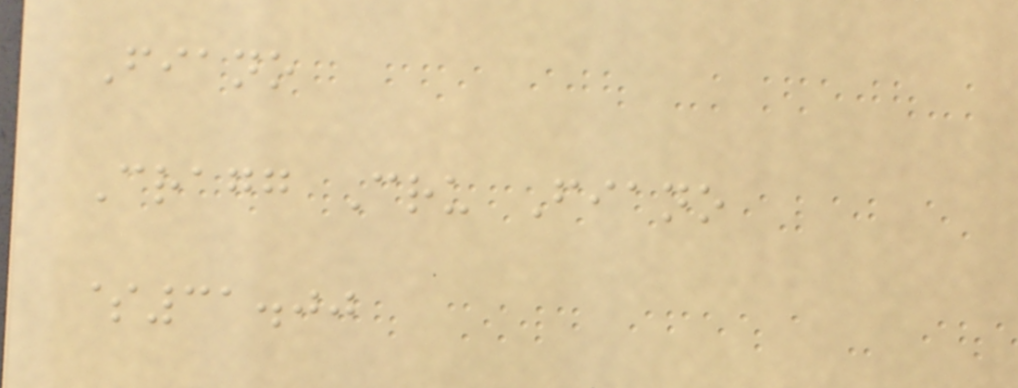Fiano
Cragg Cru Fiano
$31.00
